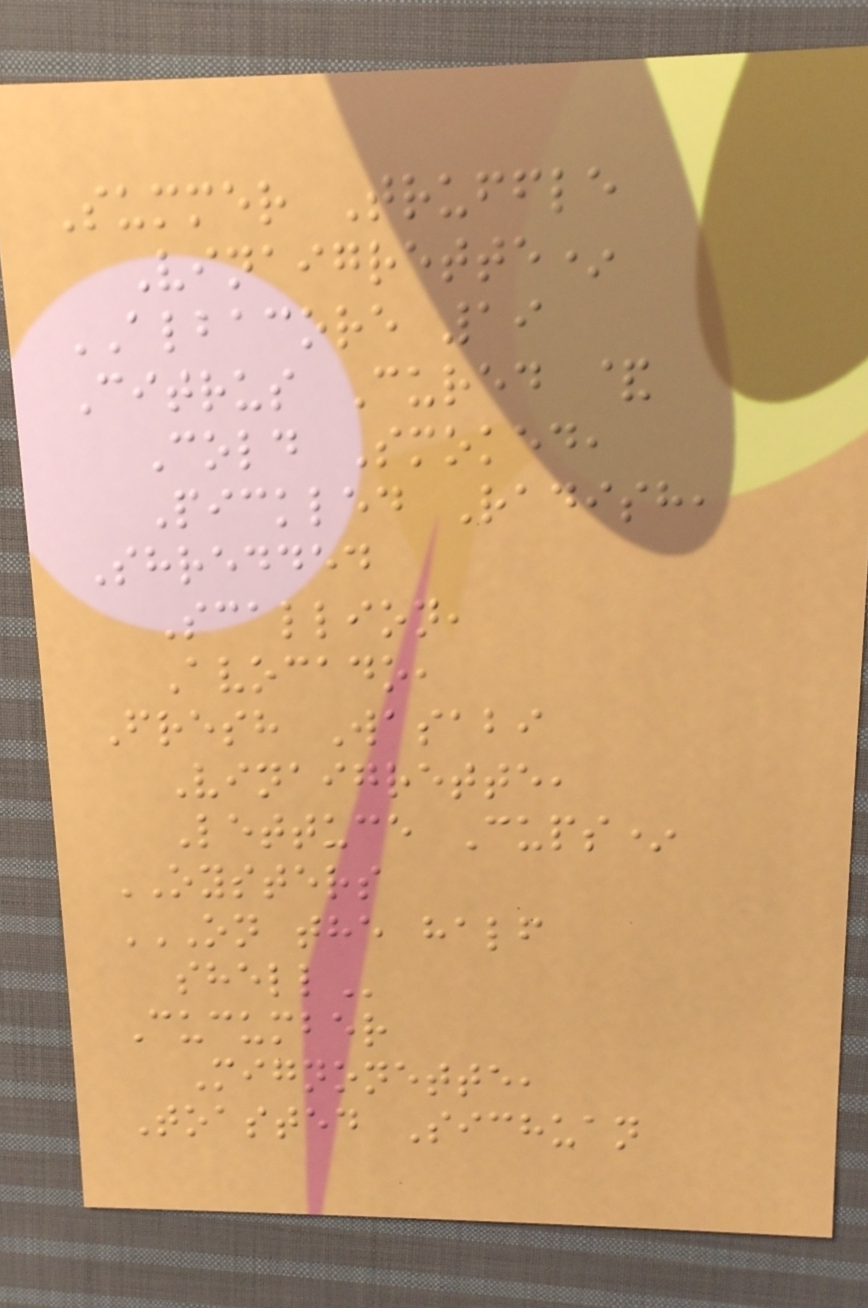Summer Truffle
Vinaigrette*
ALBACORE 19
Citrus Cured &
Cold Smoked,
Pickled Radish,
Shredded
Scallion,
Avocado,
Fresh Wasabi
Vinaigrette,
Lettuce Cups*
OYSTERS
ON THE HALF
SHELL
Cucumber
Mignonette,
Toasted Sichuan
